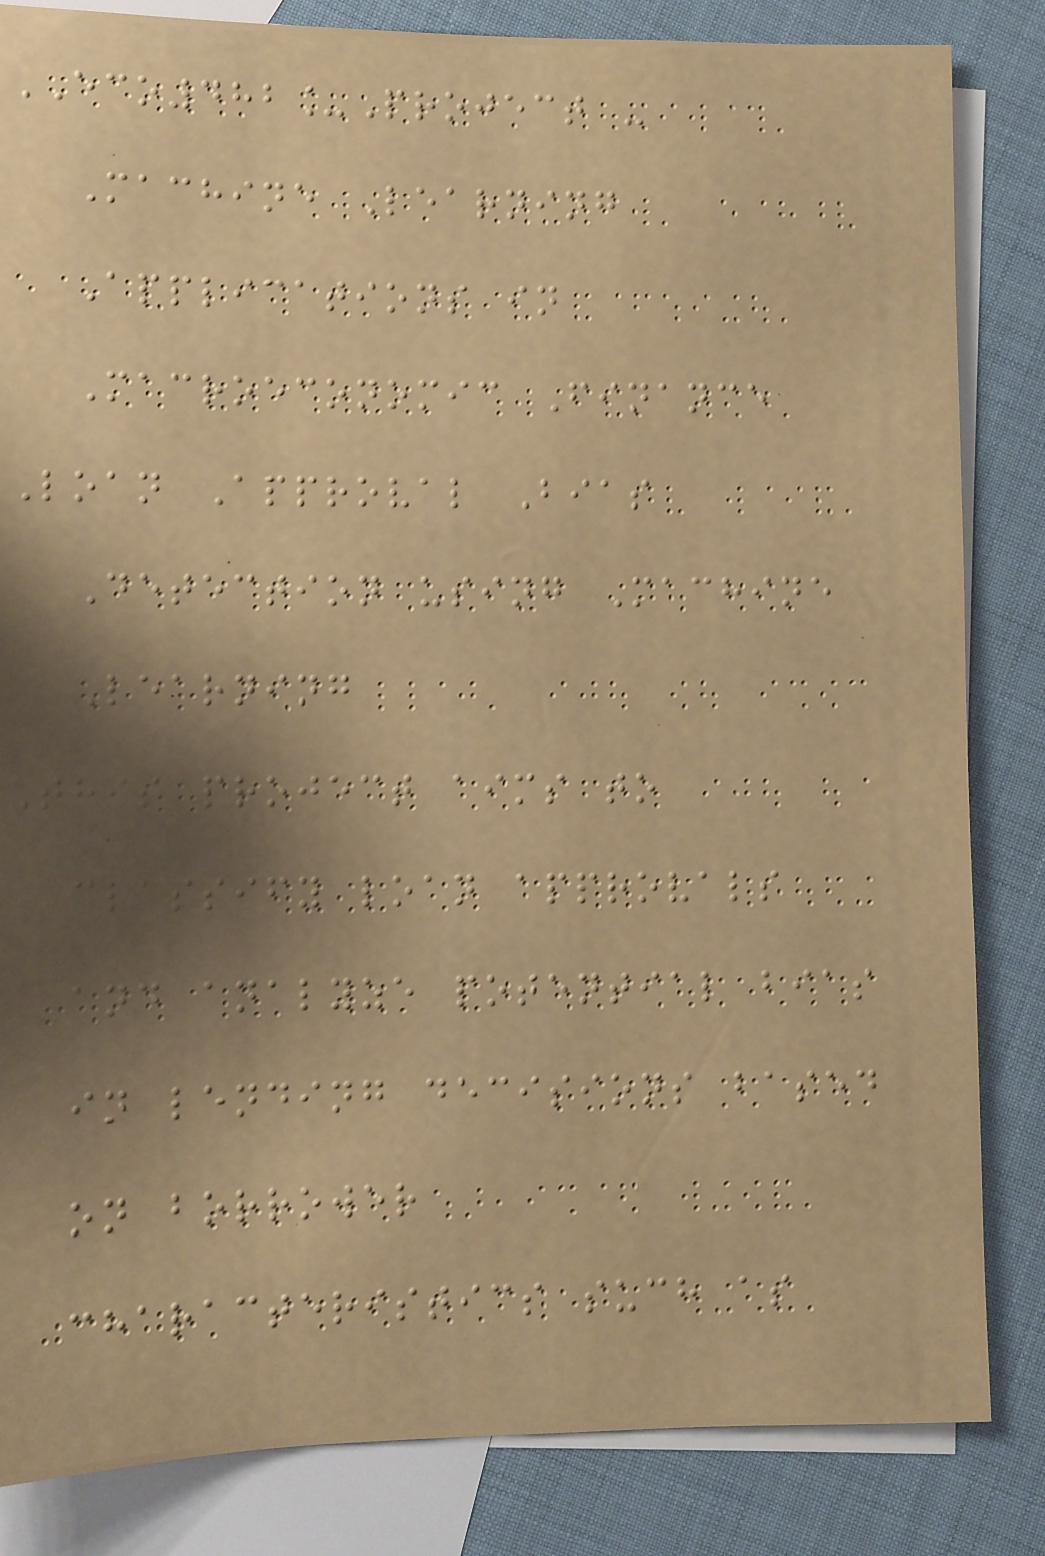ECO482_Project -
Machine Learning
Applications in
Macroeconomic Finance
Loan Approval Bias
Detection using Machine
Learning
This project aims to
classify loan approvals
and analyze potential bias
in lending decisions based
on borrower
characteristics such as
